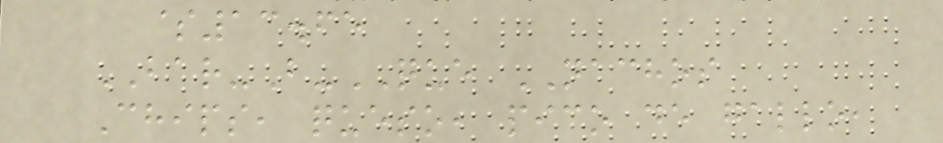$13.65
BAR-B-QUE NACHOS
Chips, queso, pico de gallo,
